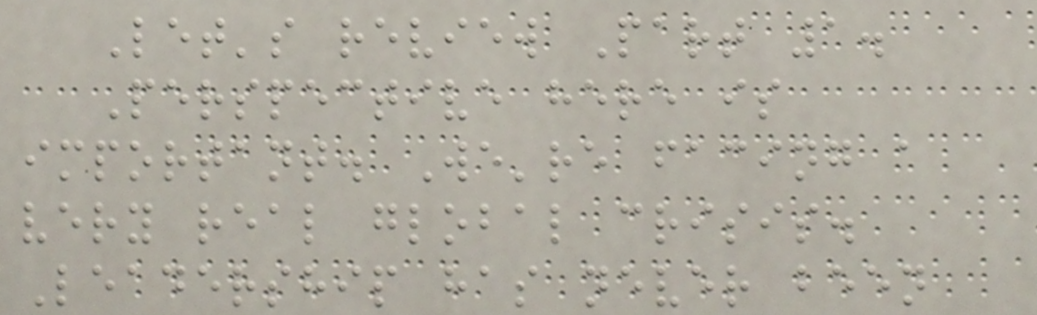Let's review Part 1.
Perspective here is
important. We're facing a
very real global crisis.
Leadership has never been
